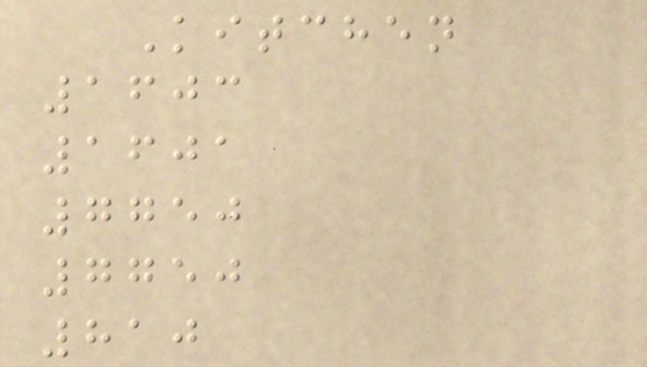Kitchen
1603
1601
7750
7750
810
